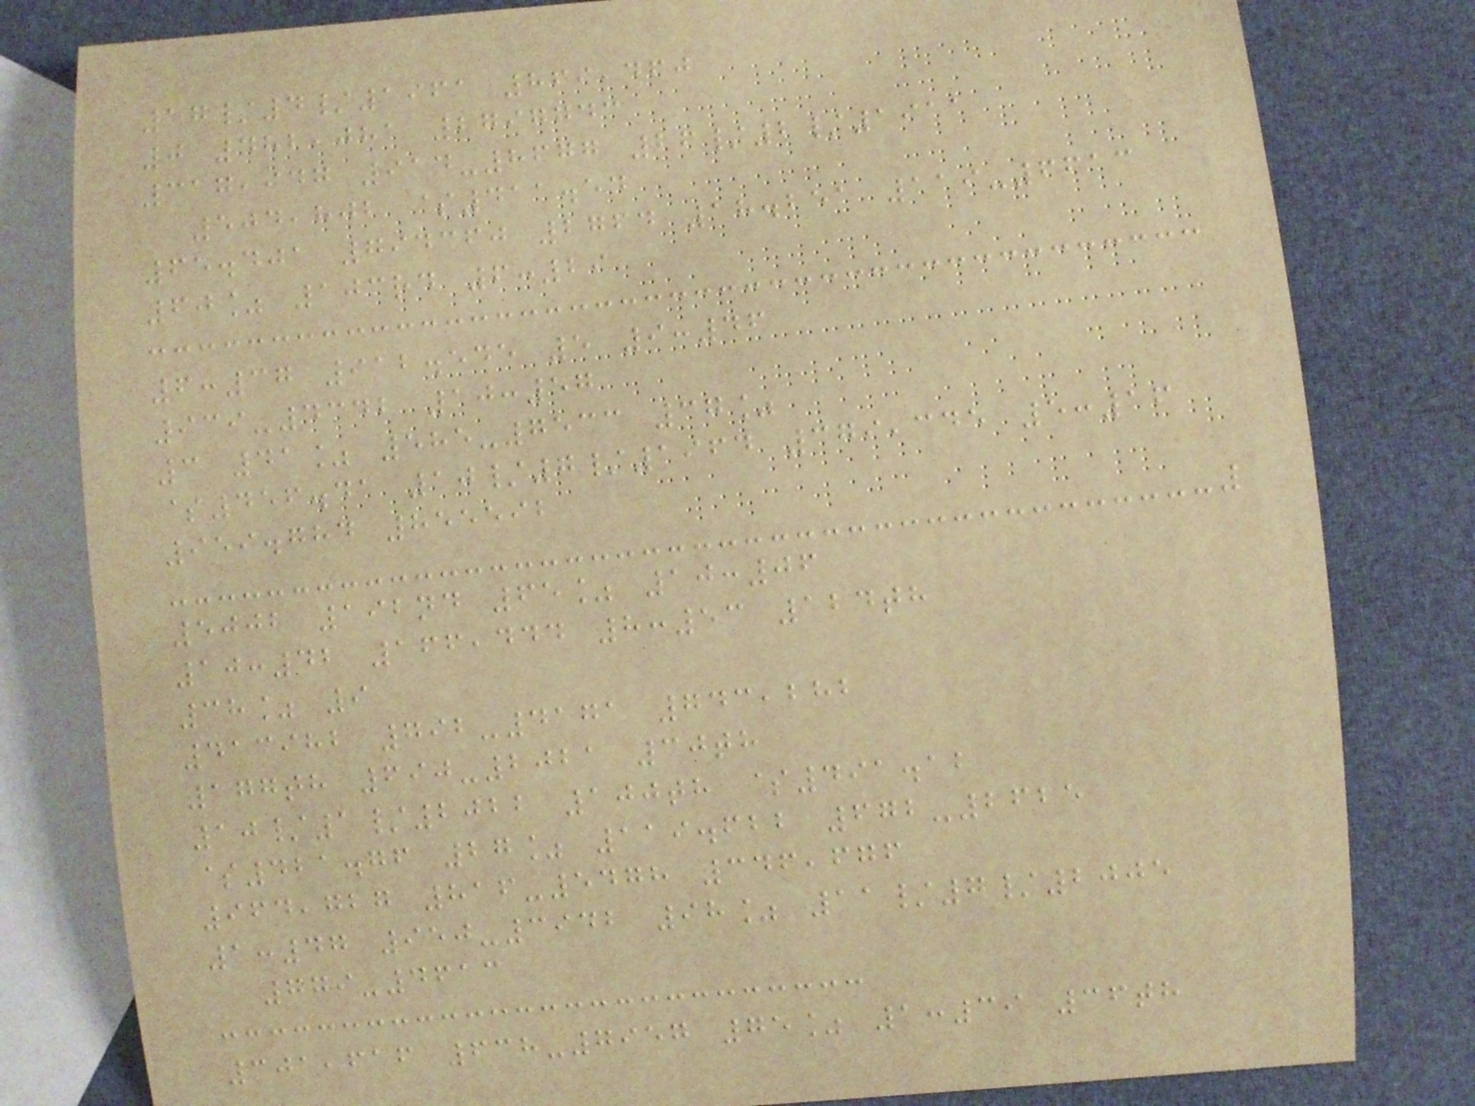17/4/1961 869,460
0 482,081 2797743
317,947 914-8677 26/2/1911
504,802 $411.54
65.401 794360 2764 18.251 119-6613
60% 103rd 6:29
6:37 912.545 5 9:46
939-4342 10:57
3 41% 585-7533 37%
$456.41 10/7/1964 379,345 5:16
959.784 855592
5002 192nd 65% 10:06
10:42 166,444 8:53 124th
38% 9
413982 792-4171 743,282
177th 690-2021 30th
10/1/2022 100th $491.12
$421.76 27% 119.622 672-2625
964,727 816-5478 346,676
1:47 950-3942 98% 11/7/2005
779-4613
301,616 638-7957 75% 1:39 36th
